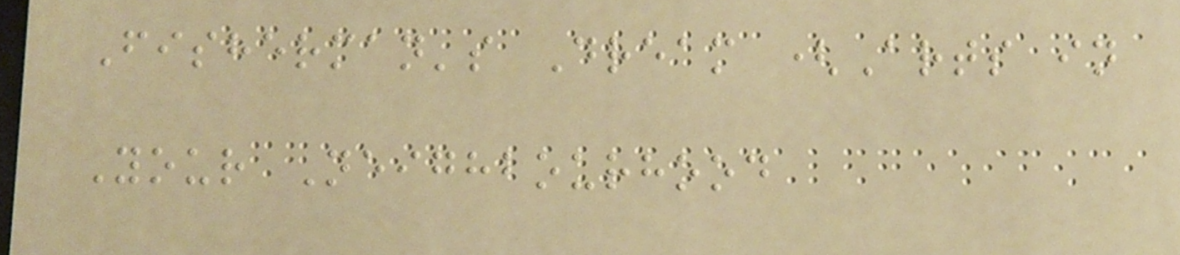Fisherman's Dream (Arts in
Your Neighbourhood
